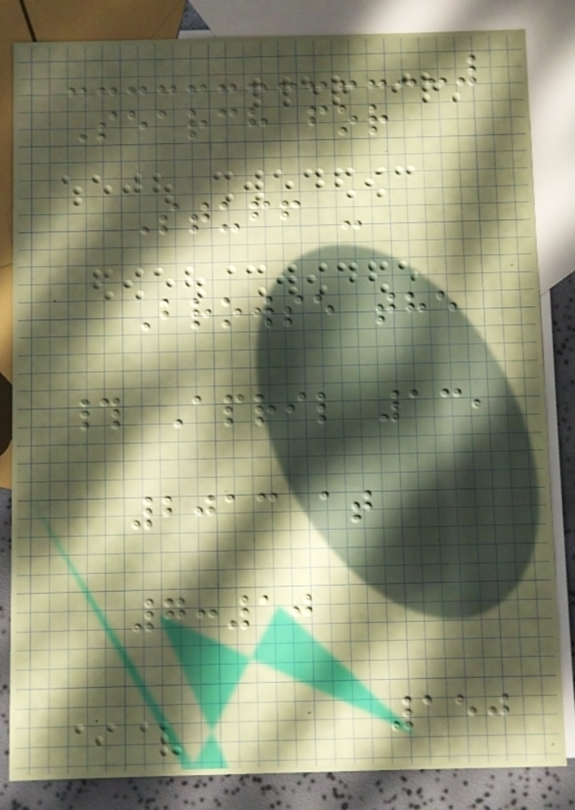Search for
Stuff -
Browse the
# April 13,
2013 at
7:10
150
